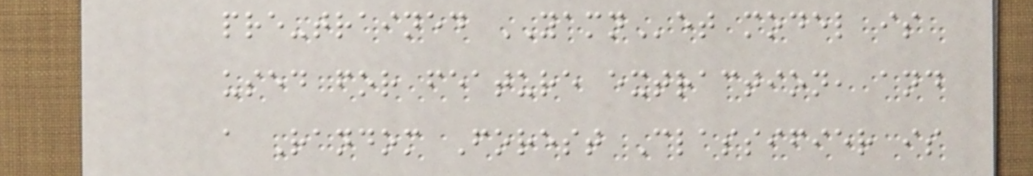pre-trained YAMNet model is
used for feature extraction, and
a Random Forest Classifier is
